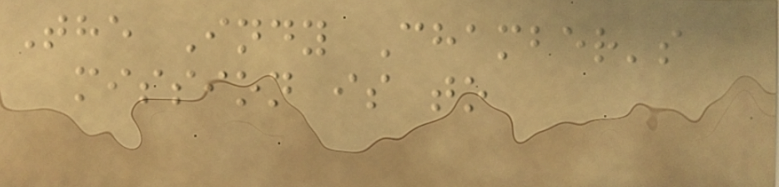The Indy Chamber's
mission is to
